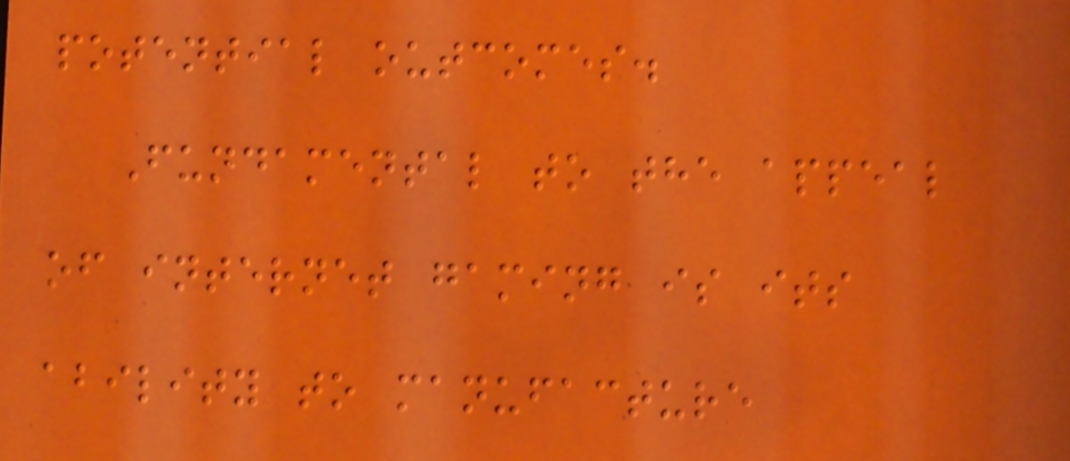potential outcomes.
Fundamental to the appeal
of internet gaming is its
ability to manufacture
